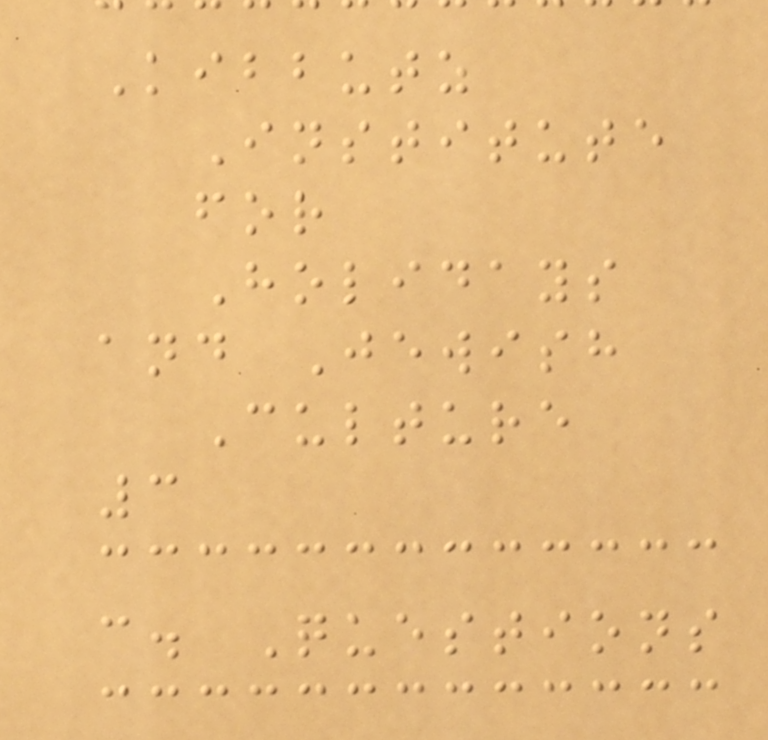Kibbutz
Institute
for
Holidays
and Jewish
Culture
3
c. Questions
